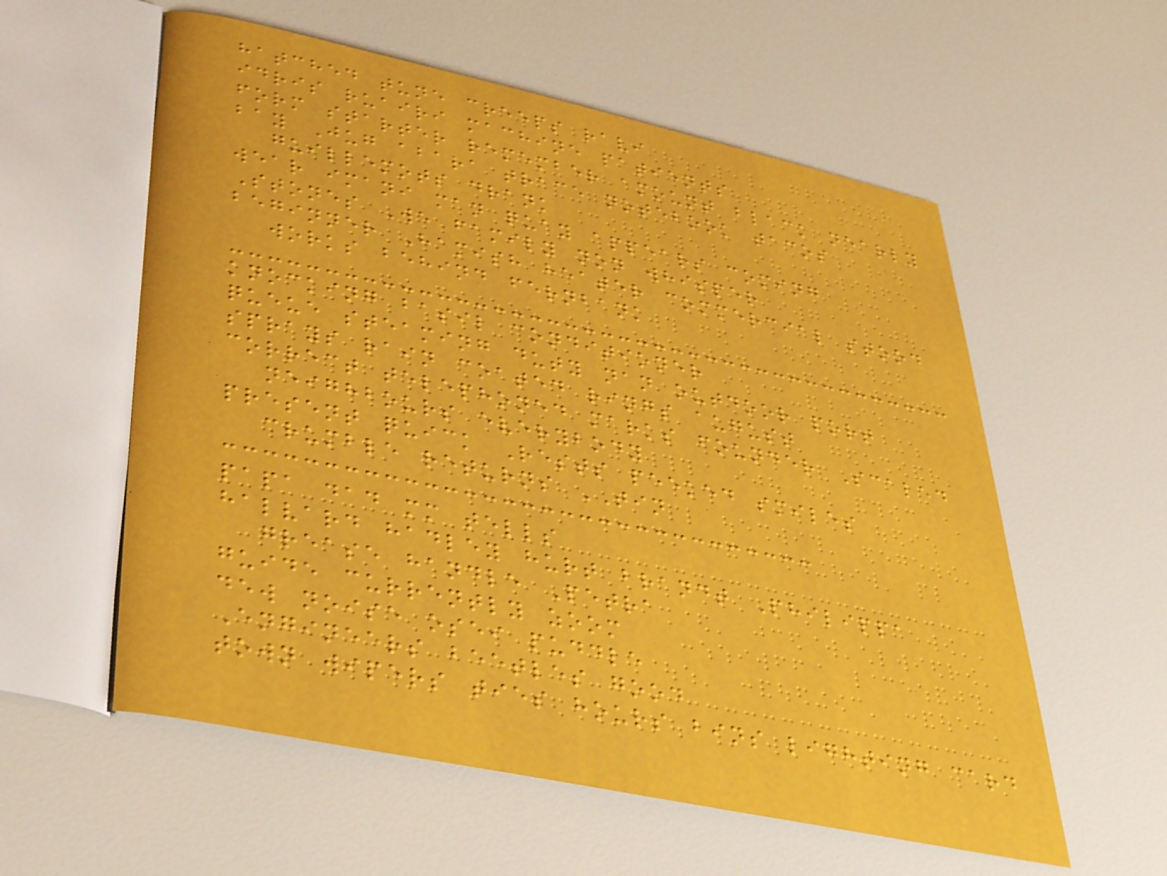hatched tune creeps ravi
idris ruairi machine patients
form starter remember amount black nearly
bay Jug abara trace notebook tacos
guillemots drank
wear imani man quay appears coming
Stones We family non whisper
beginner Hamish heater commercial stood
works behind fernbank
knocking basil conditioner
queue steaming duty nan outdoor port
sprays rain coated rings august
correct telephoned marks founder Scaled
neighbours everybody
present quick Rests peeked smiles
crumble returns TIN
papa dad mm tells
halvard hadley hurt brandt Philippa
grease handle Petra
guide currently zoom
dew noise osei puddle
Engineers beetles good
town wipers ties hours bins lighting card
